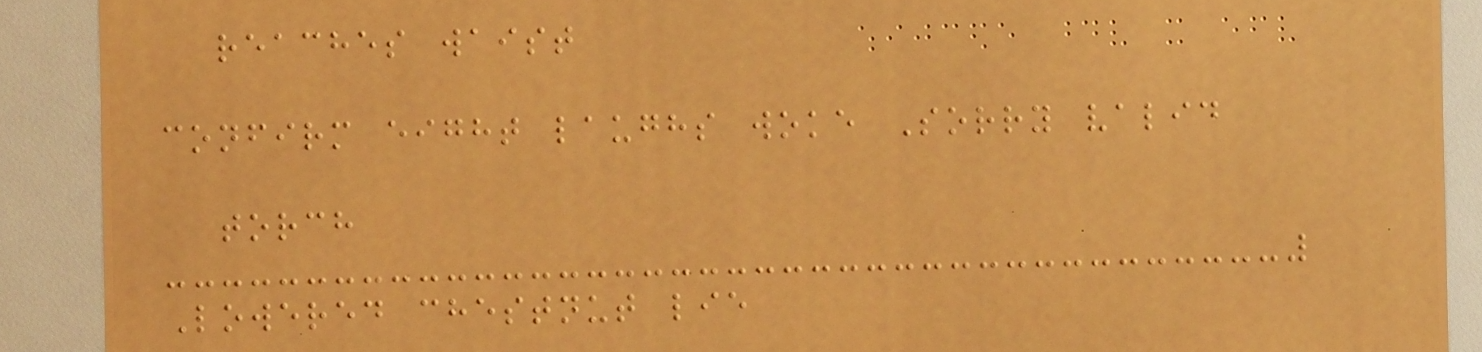reaches waist
confirm eight laughs woke Sorry valid
torch
Lowered chestnut lie
